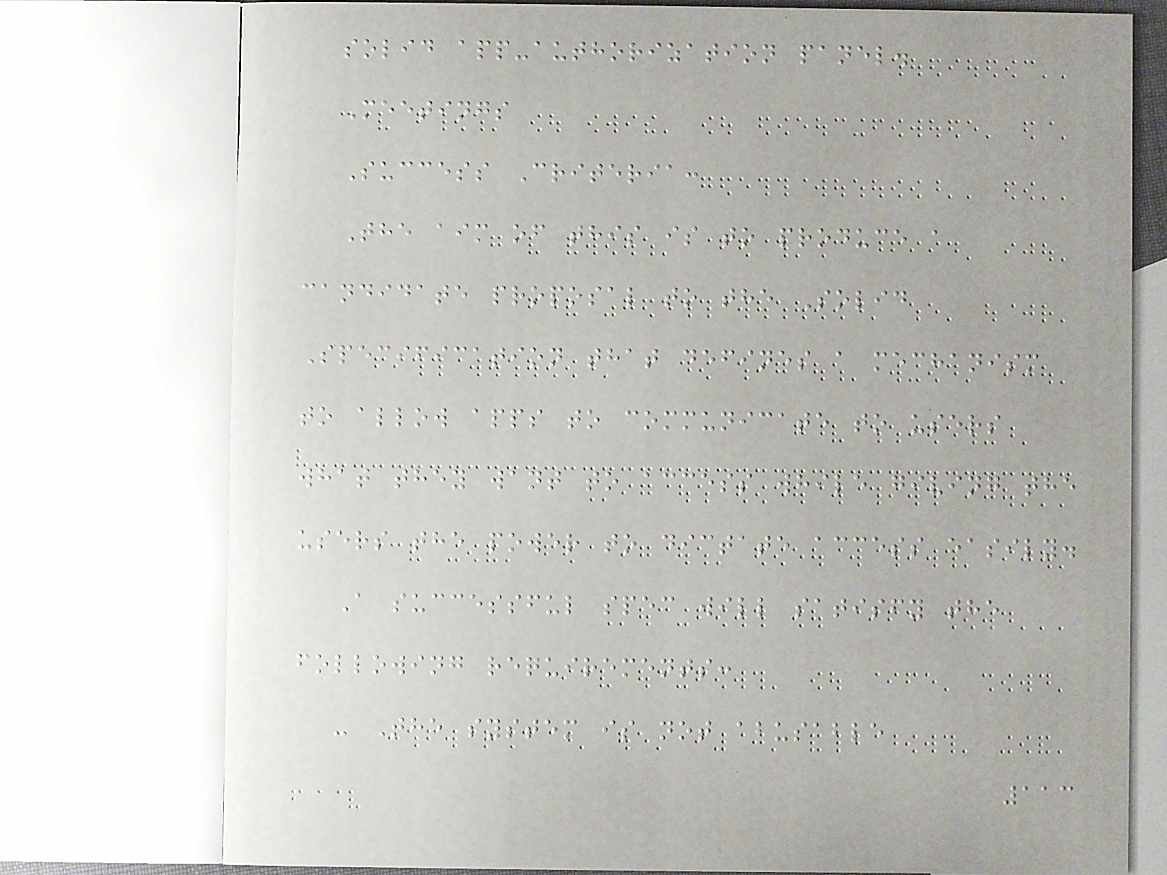solid app-authorization panel.
Meetings
Success Criteria:
The aim of this is to produce a
candidate proposal to the Solid
Specification that defines a mechanism
to allow apps to communicate to users
what they want to access while giving the
users the power to dictate access easily.
A successful spec will satisfy the
following requirements:
- The system is not abusable
113
